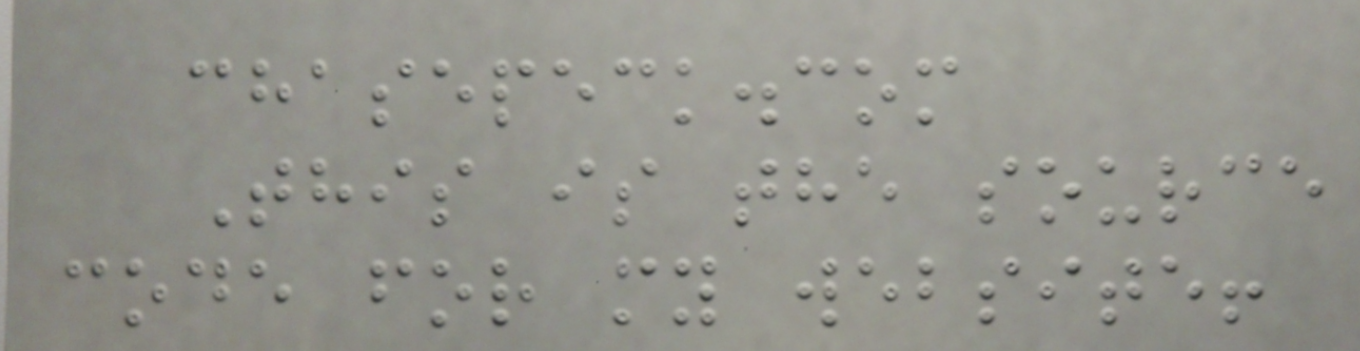chasepeck.com
This is the source
code for my website!
